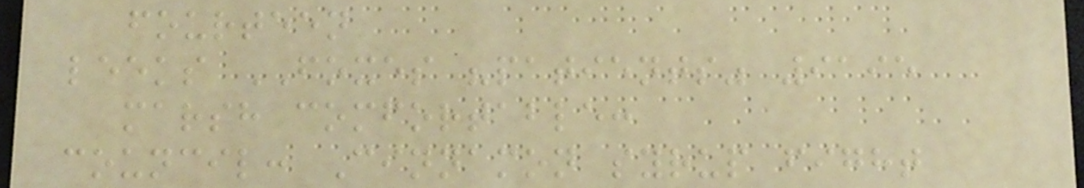fourteen
leeks FOXES "patients" 9195
marsh comfortable:
council: Cinnamon syrup fight
